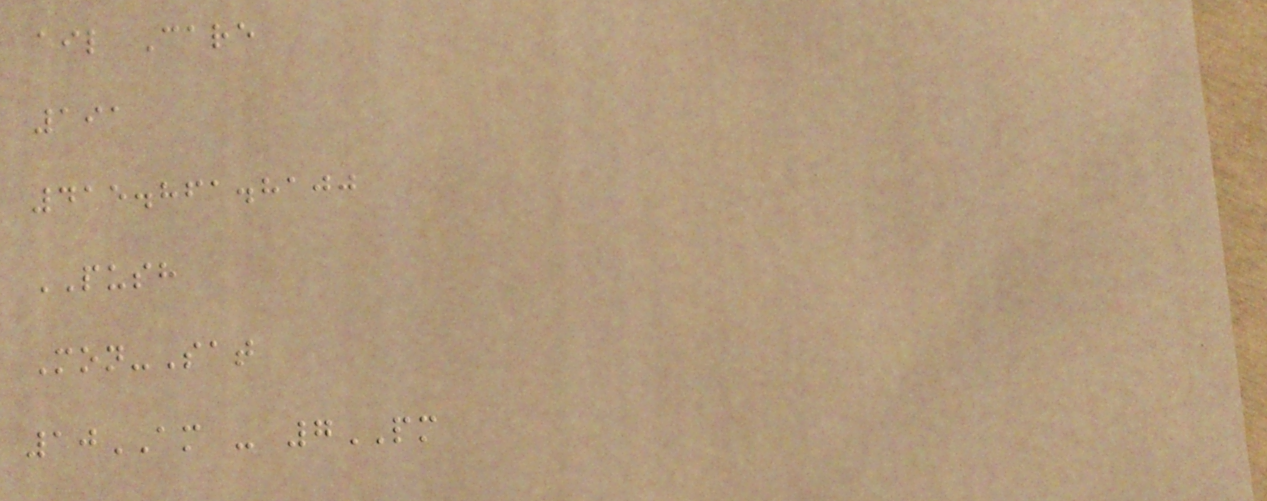ail Care
191
415.861.8100
PUSH
Mon-Sat
10AM - 7PM
